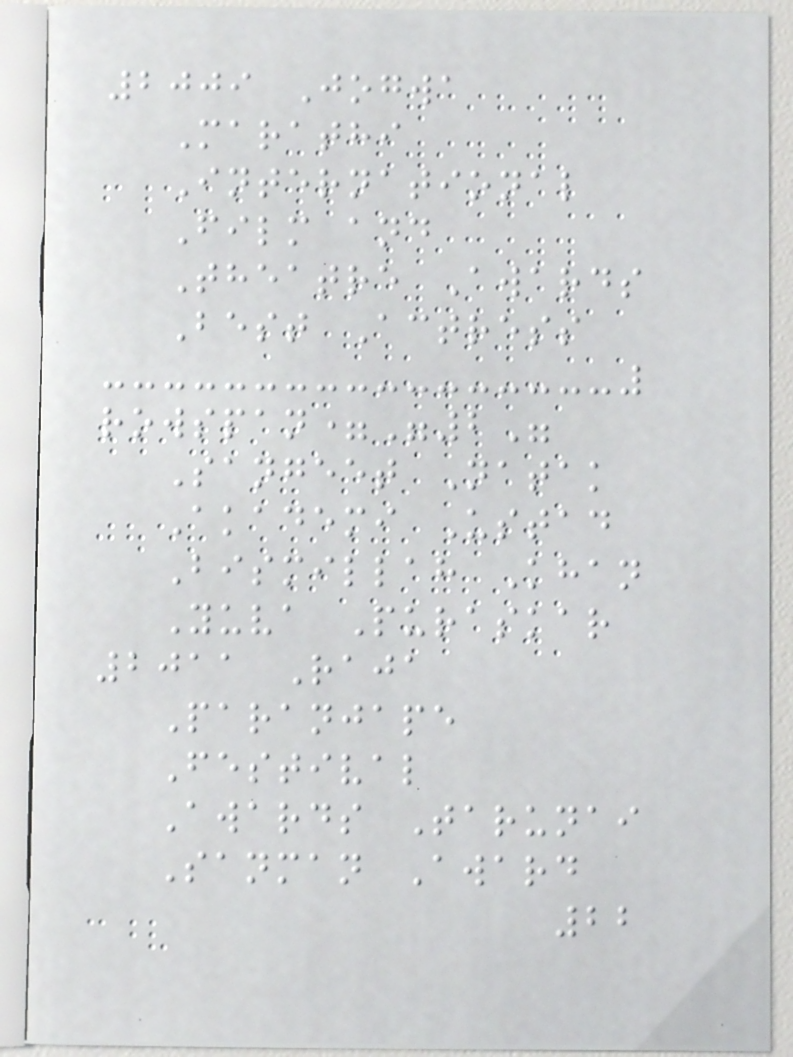2009 Jogwa
Marathi
International
Film and
Theatre Awards
Best Actress
rowspan="2"
Sangeet Natak
Akademi Ustad
Bismillah Khan
Yuva Puraskar
2011 Raja
Paranjape
Festival
Awards Tarunai
Sanman Award
22
